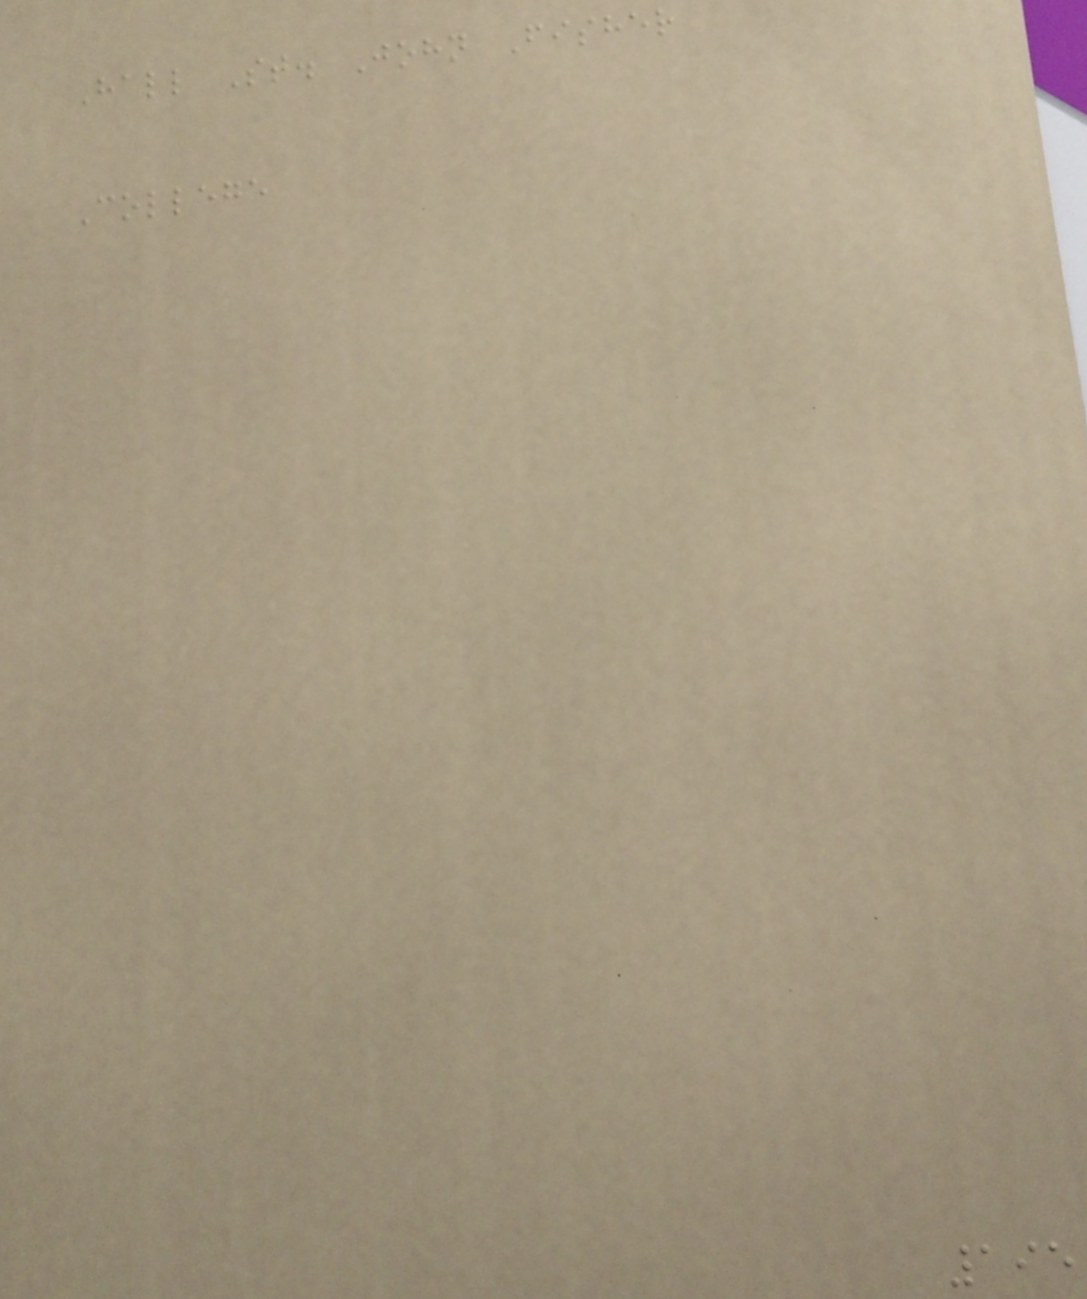Hall St. John Fisher
College
195
